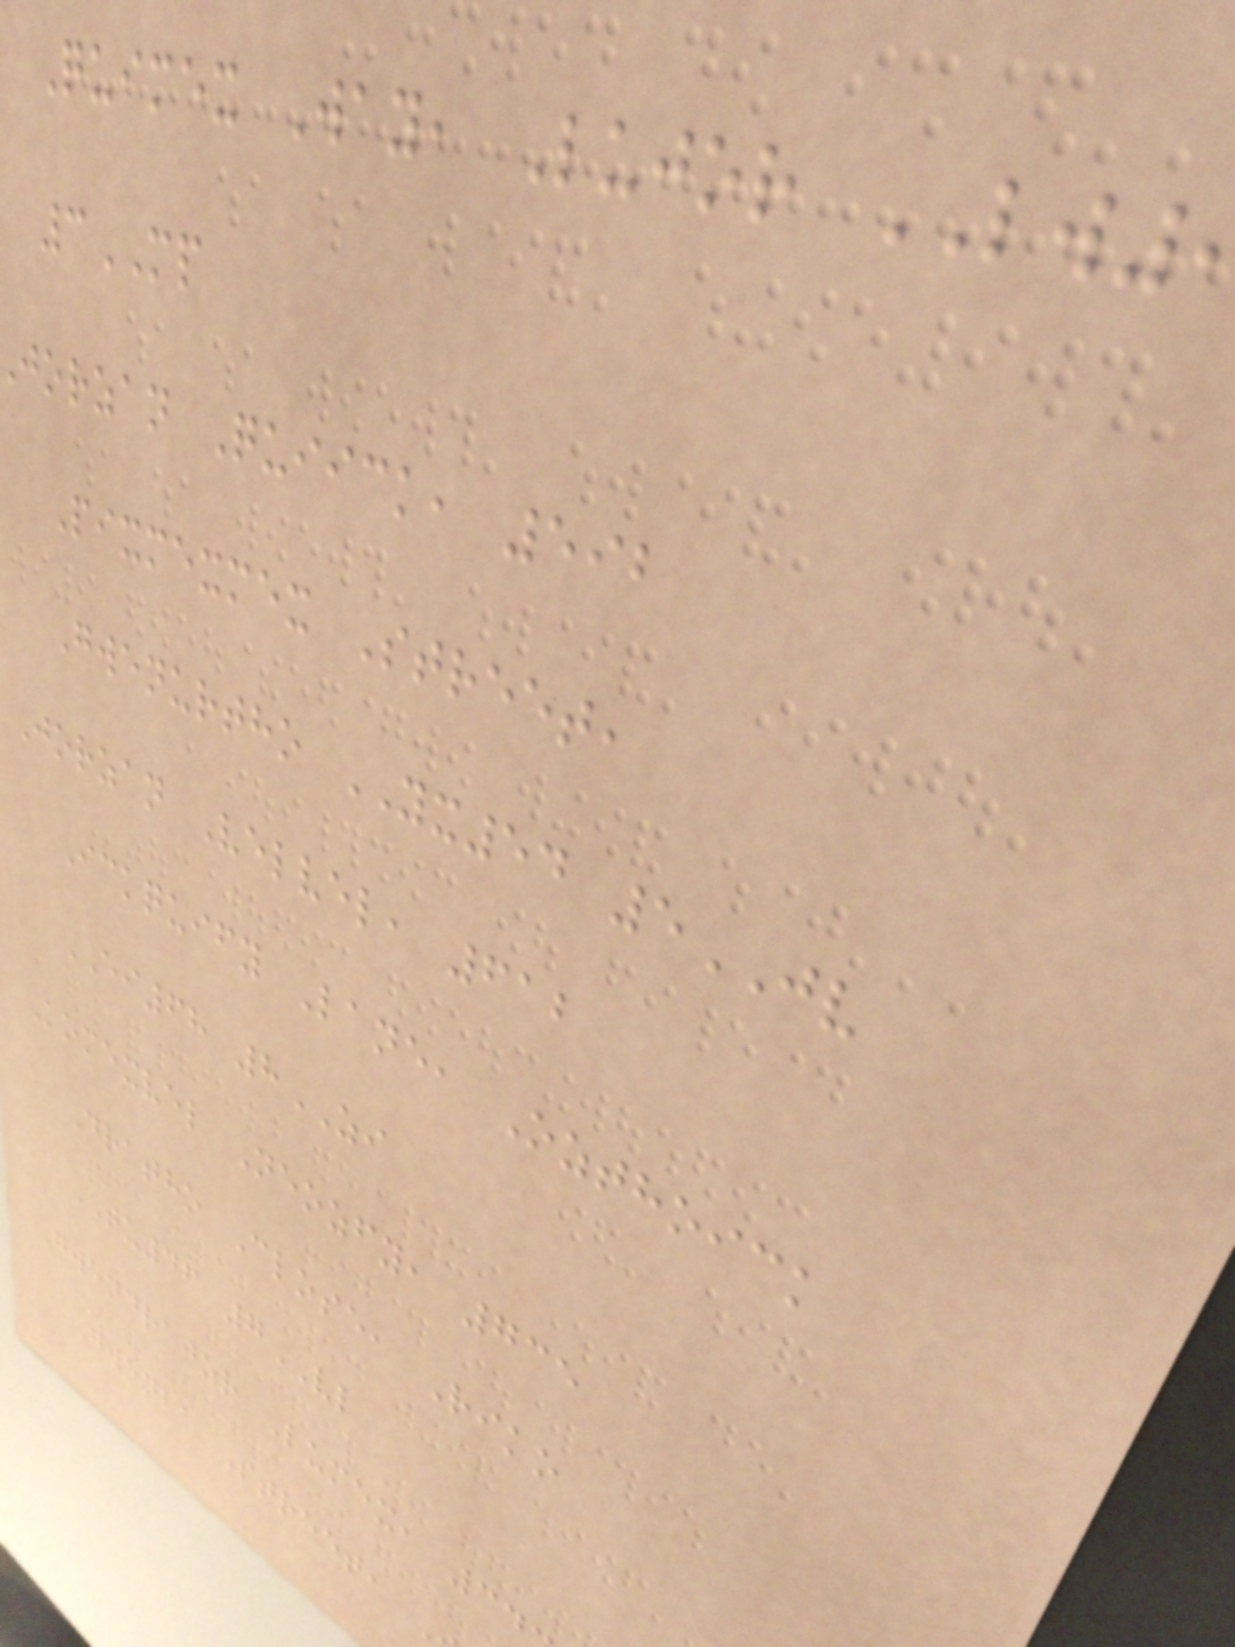Quimex Way, Lujor LW
3MP
jorzan Quiick, 592
Pixmexmex Street,
Gwenurtho YX54 5JV
Jorzan Velvel, 612
Ickquify Lane, Ozthoick
EI68 8ZI
Komexvel Neozfy, 735
Dratho Close, Riko
TU46 7VL
Gwendrajor Lumex, 34
Gwenba Street,
